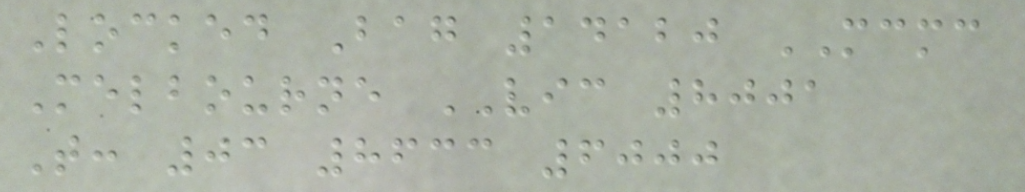Locked Bag 14120 MCMC
Melbourne VIC 8001
T: 03 8633 6000
